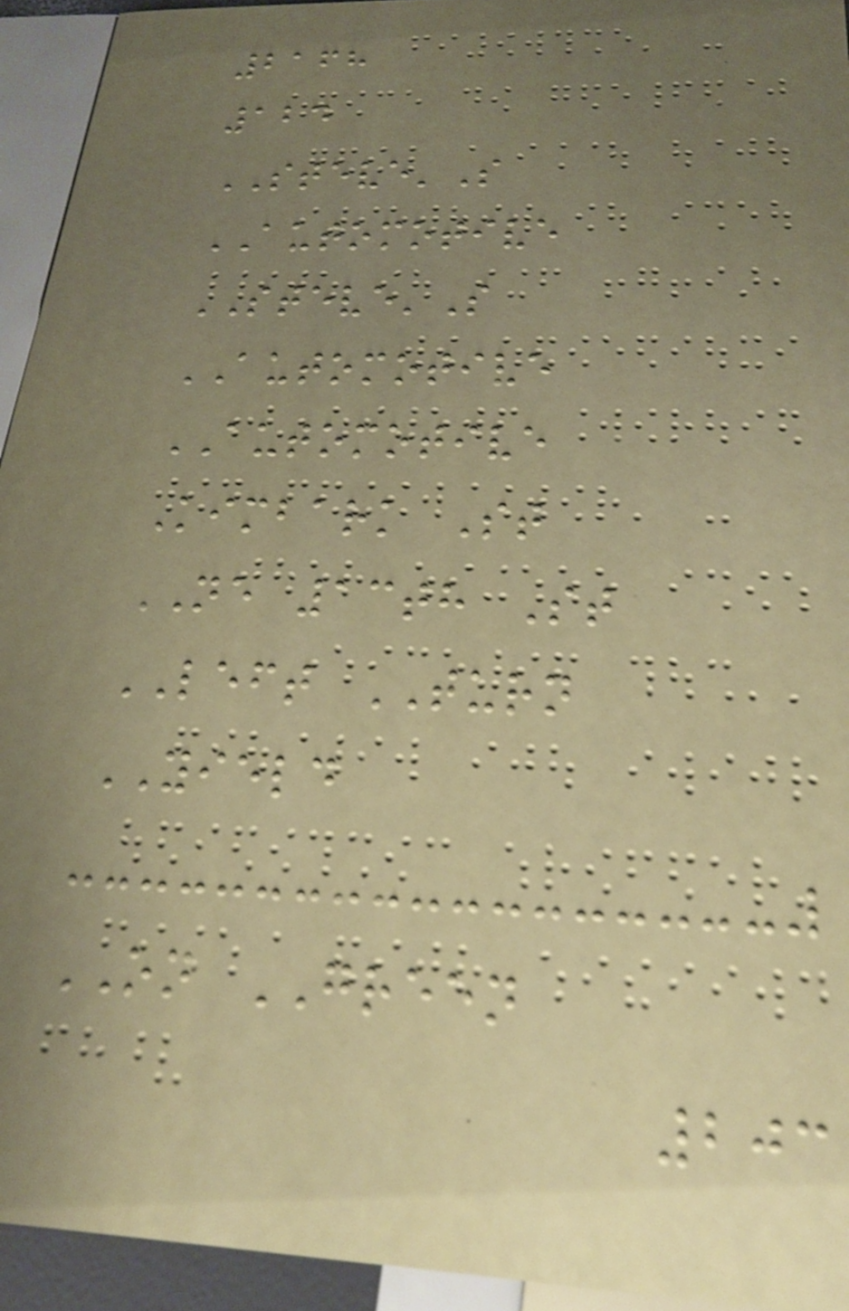2168
124
STEVE'S
AUTOMOTIVE
STEVE'S
AUTOMOTIVE
AUTOMOTIVE
Kimbark St
NE 13th St
LEFT TURN
YIELD
ON GREEN
203
